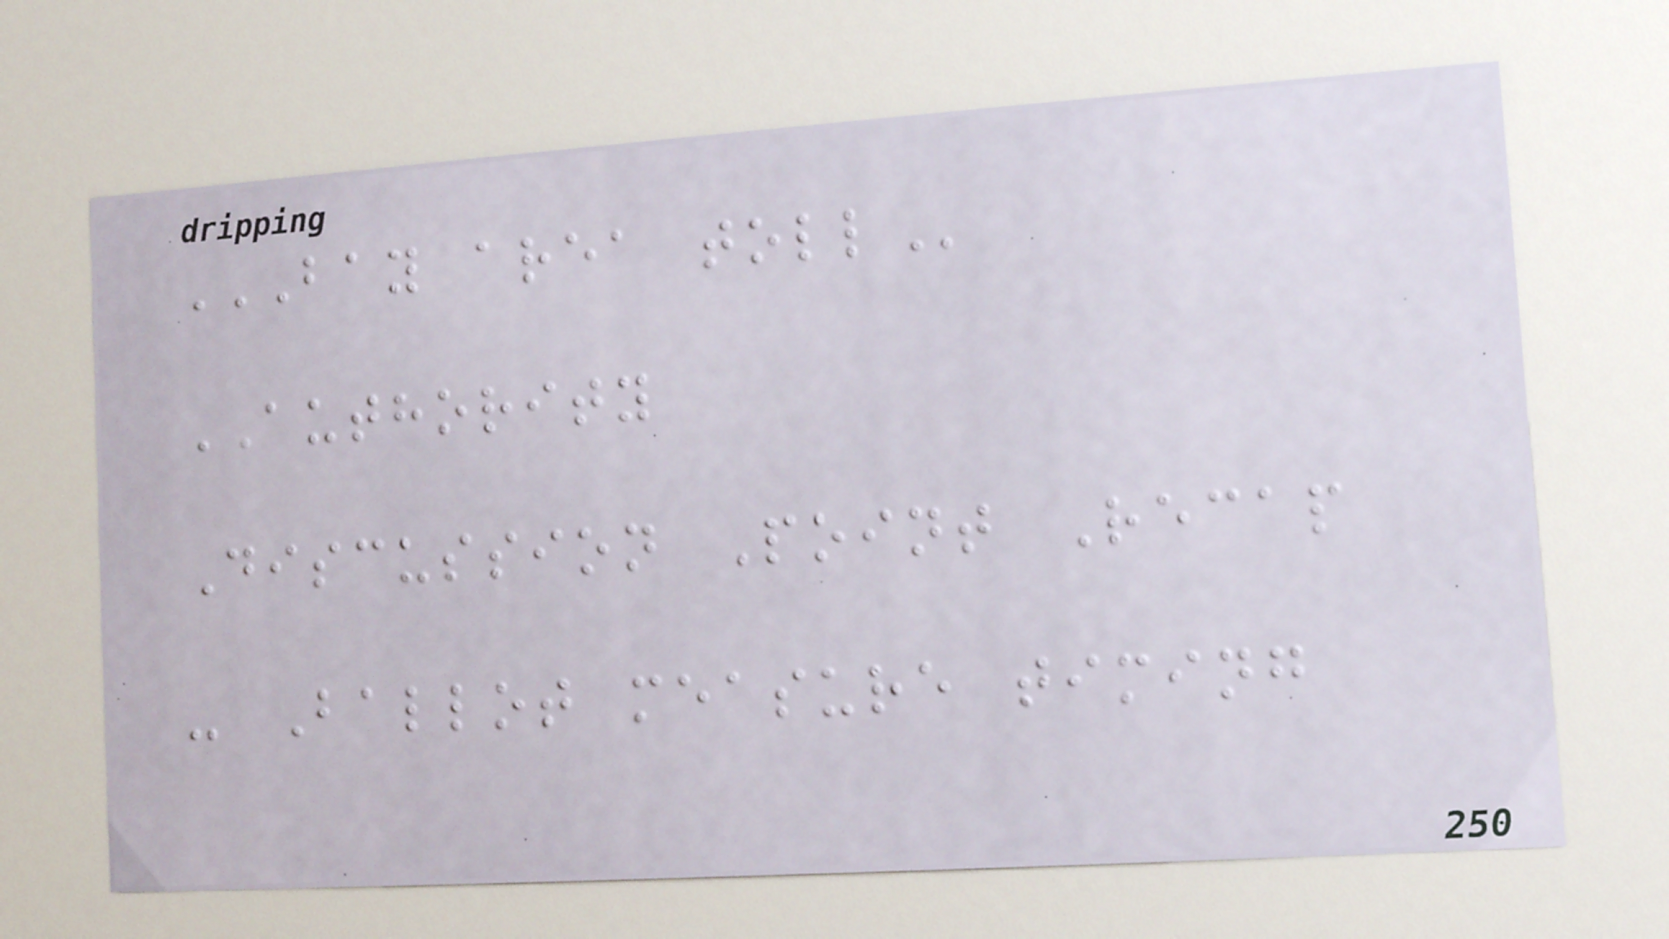BAY AREA TOLL
AUTHORITY
Discussion Point Recap
- Ballot measure timing
